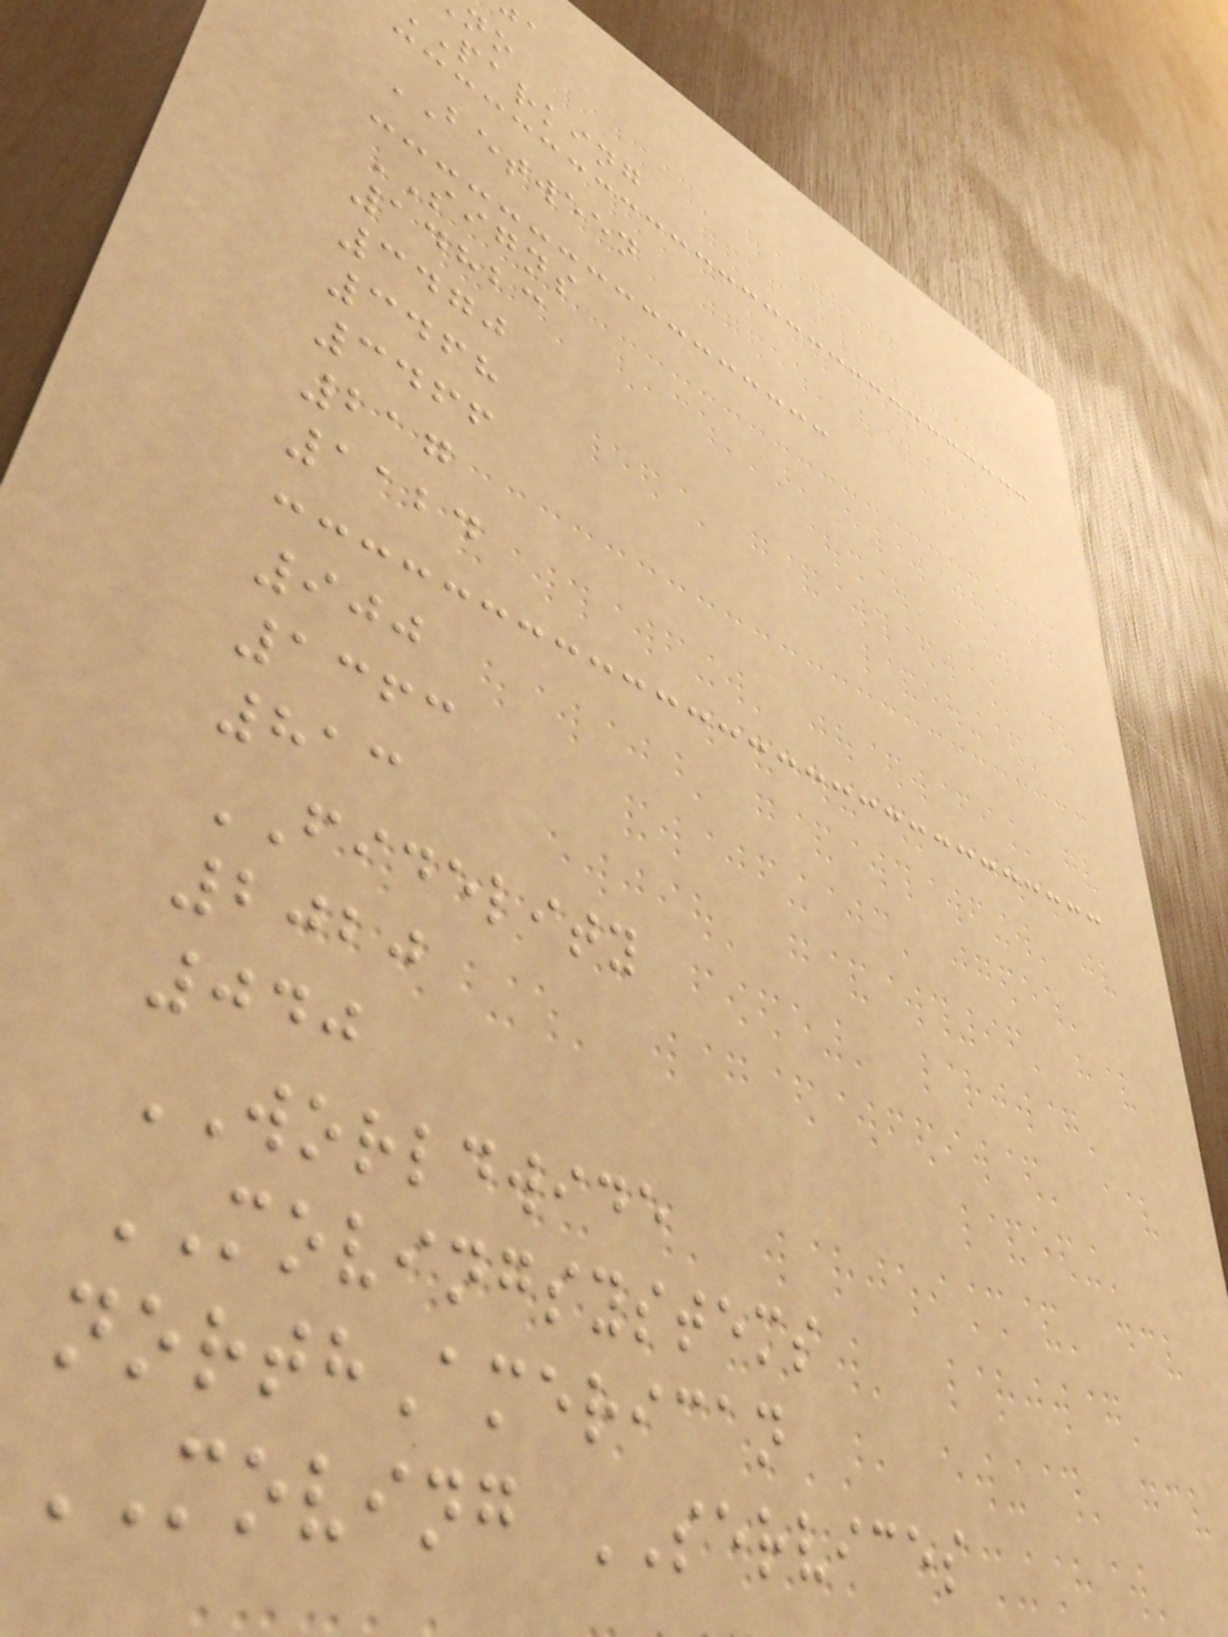parking
BETWEEN
SIGNS
14823
3470
3468
3466
217
1124
900
1363
813
FIDELITY
2020
040
WORLDWIDE
MOVINGSYSTEMS
northAmerican
MOVING SERVICES
